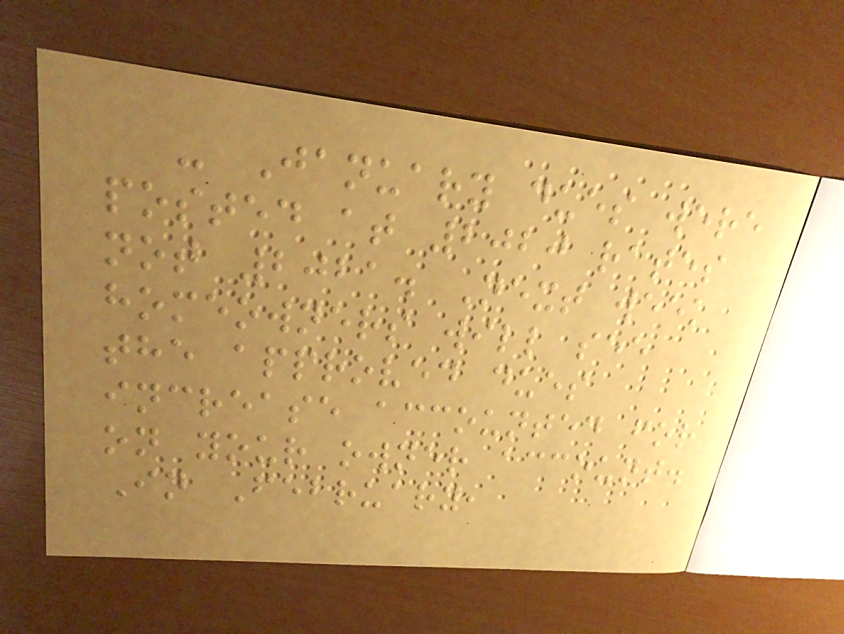- January dues were
posted at 2020 rates
not 2021. Next week
homeowners will see
the approved dues
increase accounted for
on your owner account.
In February,
